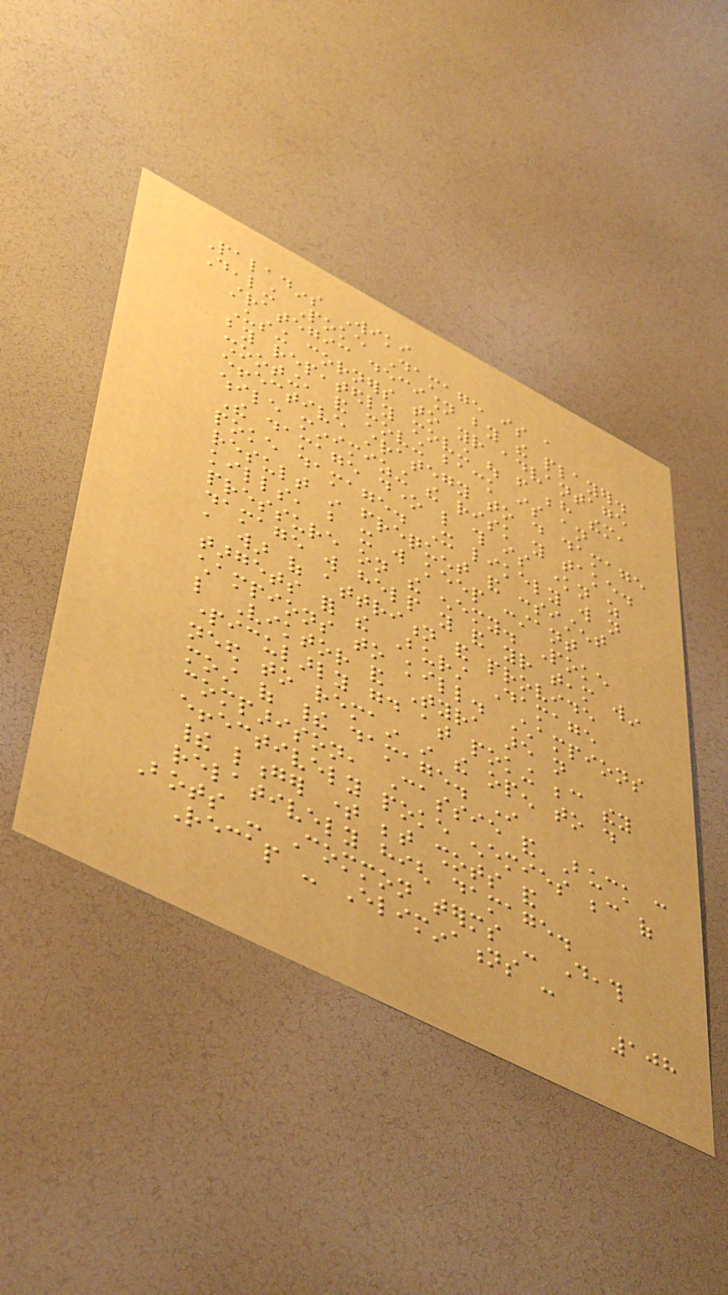Paladins Wiki
Dealing Poke Damage is a
strategic decision by the player.
Using corners to your advantage
by repeatedly moving out from behind them,
shooting, and moving back is an
effective strategy to do damage
while minimizing the risk you take.
The damage done like this is known as
poke damage. It likely will not
result in frequent and consistent
kills, but it will keep constant
pressure on the enemy. Poke
damage will help you and your team win
a war of attrition and provide
targets for the Burst Damage
champions to kill. Champions
like Viktor and Tyra are not
particularly good at poking because they
need to remain in the open to do
most of their damage. In
comparison, Cassie and Buck can
effectively poke enemies because of
their longer time between shots and
relatively high damage.
Bots - Common terms - Death
Recap - Eliminations -
108
